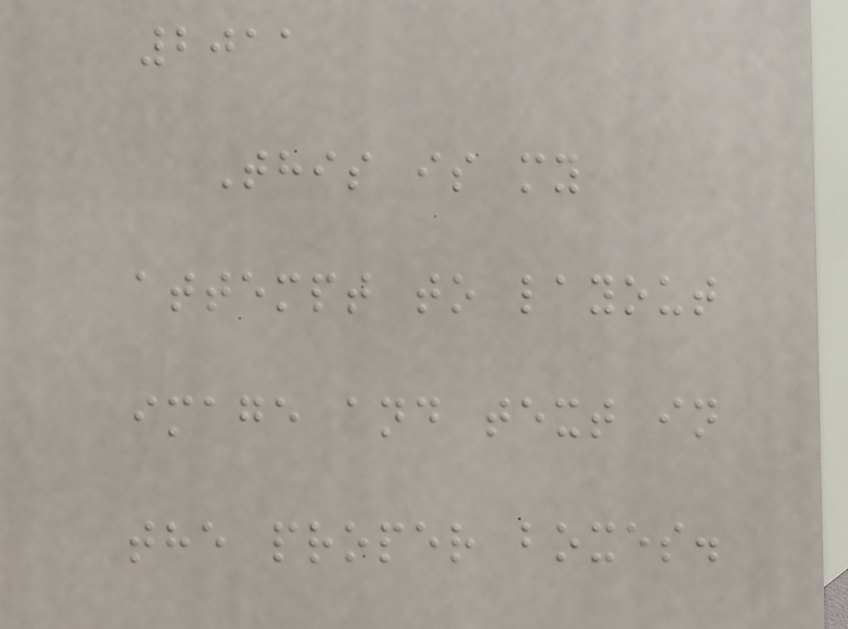2011
This is my
attempt to layout
image and text in
the proper boxes.
